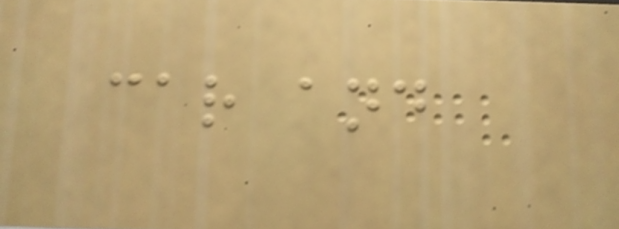car and
